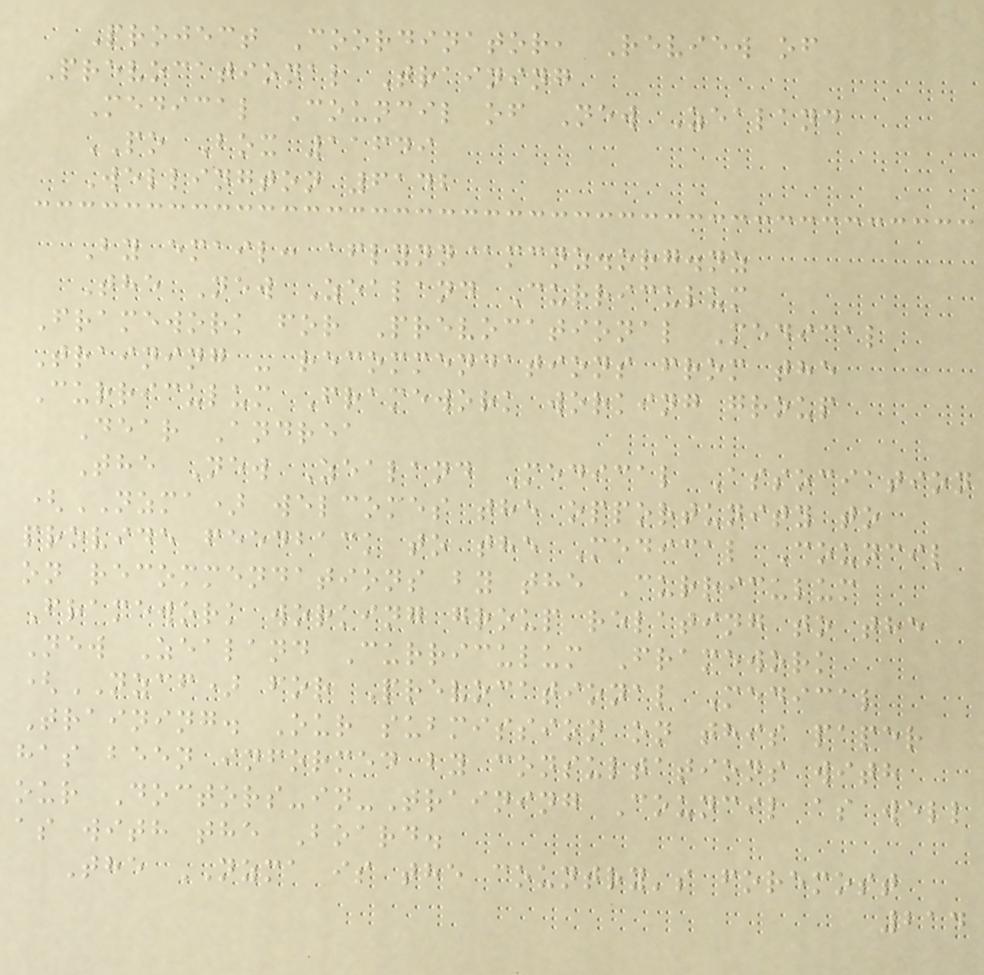Project Coordinator, Review of
Prevocational Training
Medical Council of New Zealand
PO Box 11649
Wellington 6142
By email: aflynn@mcnz.org.nz
The New Zealand Curriculum
Framework for Prevocational Medical
Training - recommendations from the
Curriculum Framework working group
Dear Andrea
The New Zealand Medical Association
(NZMA) welcomes the opportunity to
provide feedback to the Medical Council
on recommendations by the Curriculum
Framework working group relating to the
New Zealand Curriculum Framework
(NZCF) for Prevocational Medical
Training. Our submission on this paper
has been informed by consultations with
our Doctors-in-Training Council as well
as with the Board.
The NZMA is the country's foremost
214
